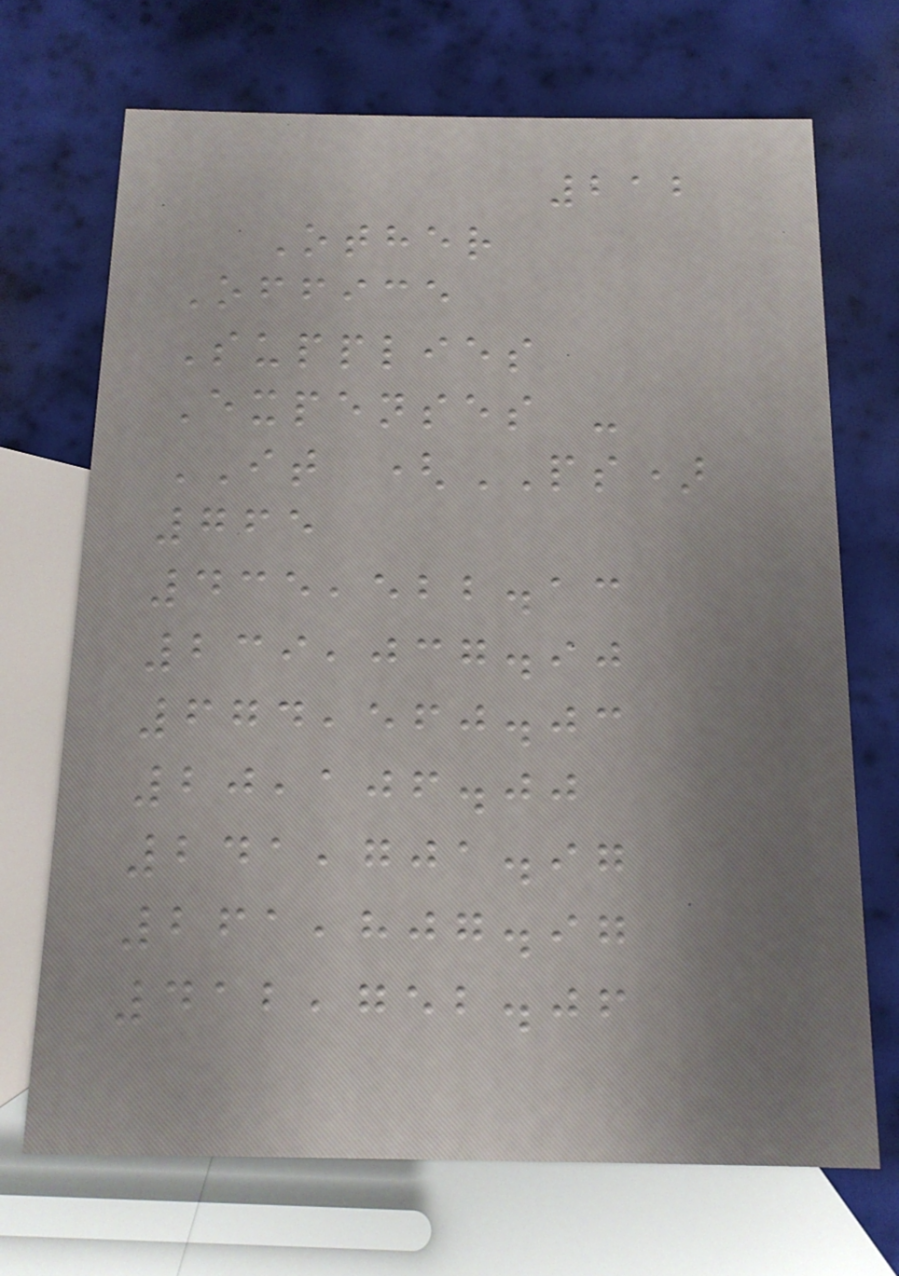212
Other
Office
Supplies
Expenses -
IT (PS)
765
435,522.13
239,037.90
674,560.03
20,106.00
241,701.97
261,807.97
412,752.06
